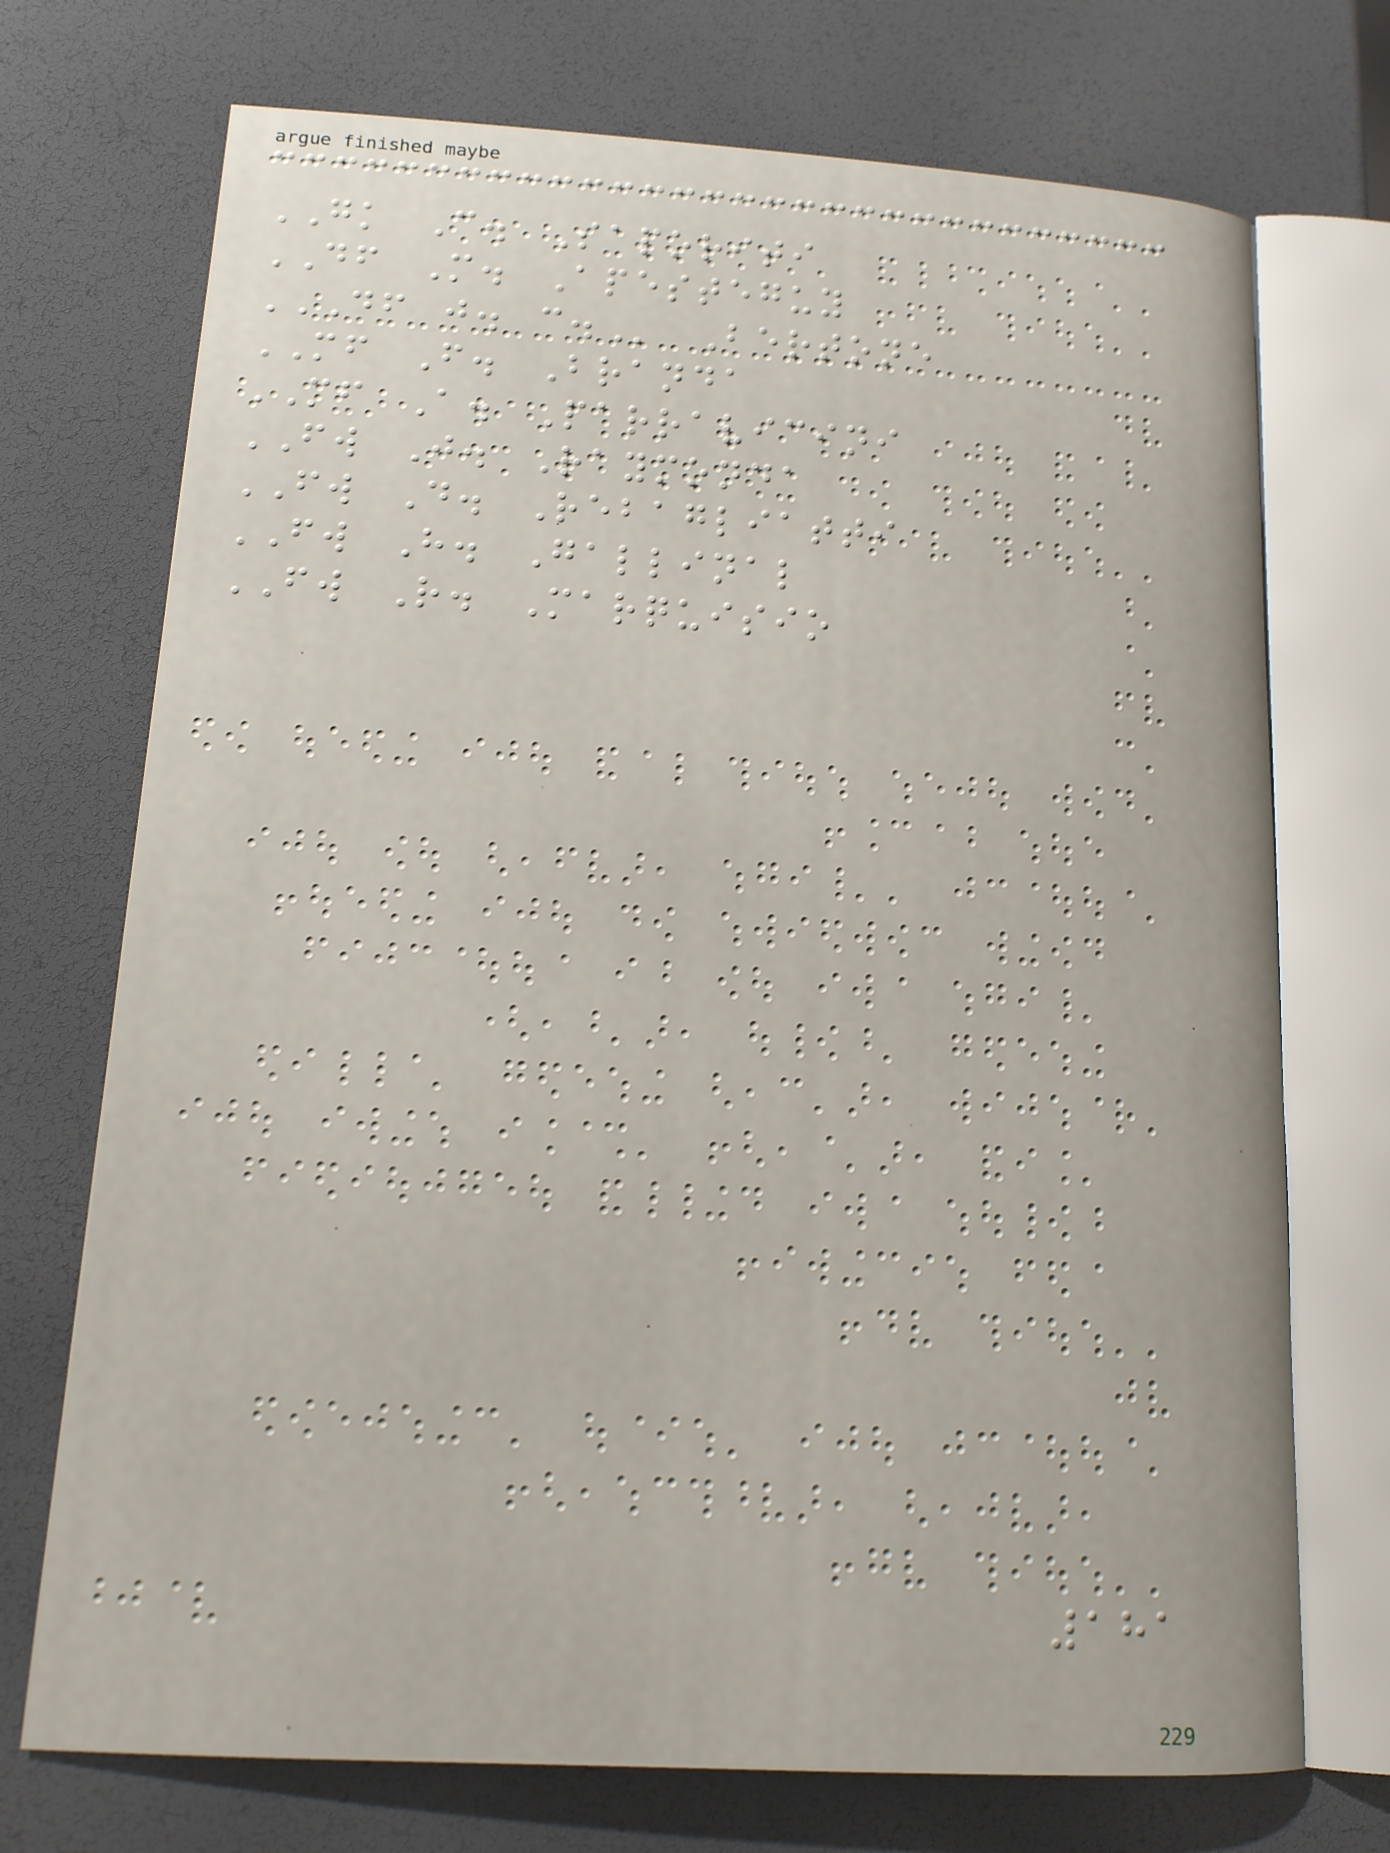GK C. Saporiti
DF M. Apesteguy
DF J. C. Bertone
MF F. Branda
MF A. Parravicini
FW J. Raymonda
FW D. Rebagliatti
FW H. Gallinal
FW R. Marquisio
181
